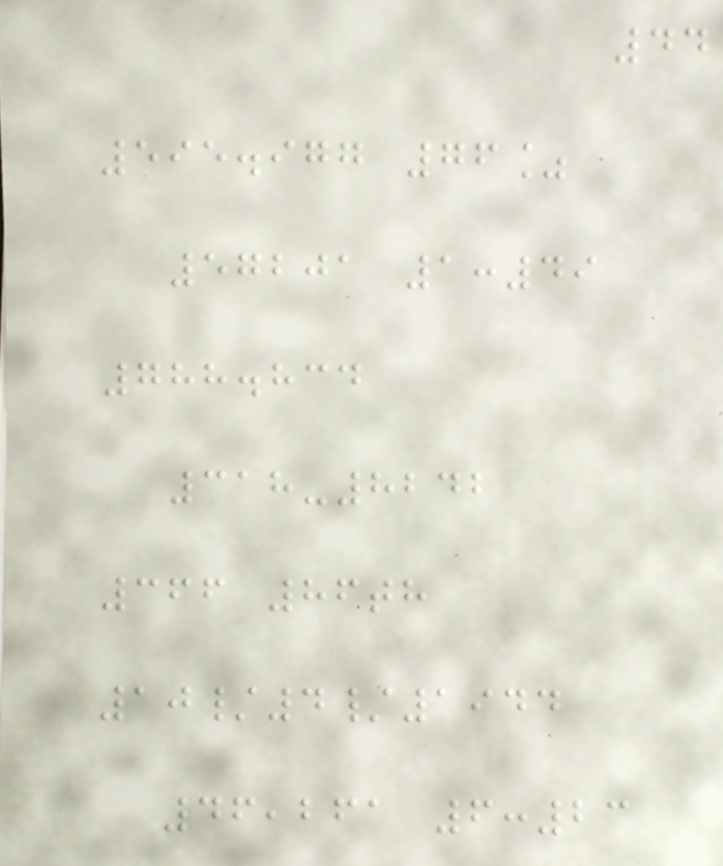44
595.977 76%
57201 1:49
788.834
318-8242
366 86th
10/4/1944
46,261 6:23
